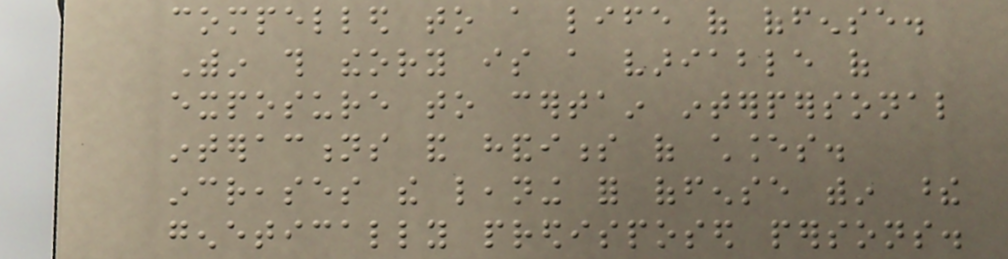compelled to a life of offense.
Within this theory is a variable of
exposure to certain interpersonal
interactions and handiness of chances.
increases the leaning for offense within these
genetically predisposed persons.
